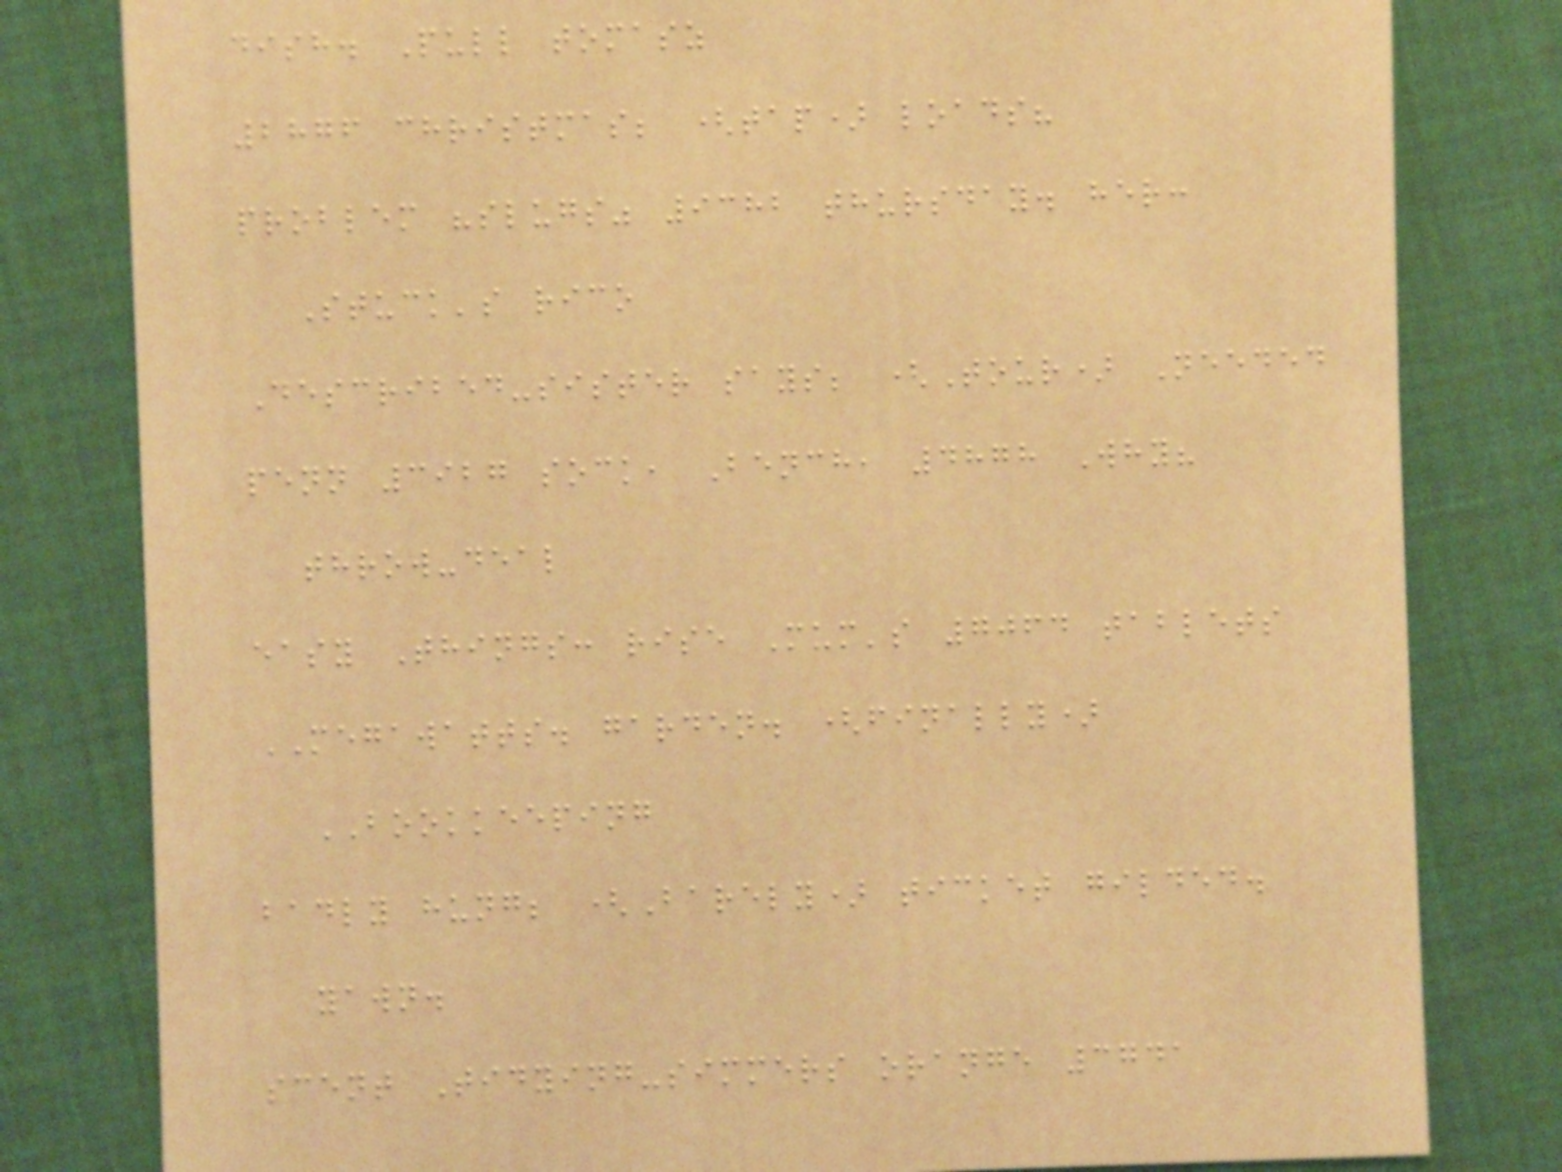dish. Pull tomasz
2876 christmas; (tap) loads?
problem "slugs" 9382 thursday. her:
Stuck's rico
Described-sister says; (Tour) Needed
penn 3927 sock, Bench, 4878 Why?
throw-deal
easy Things: rise Mum's 7064 tablets
MEGAWATTS. garden. (finally)
BOOKKEEPING
badly hung; (Barely) ticket gilded.
yawn.
scent Tidying-simmers orange 3741
